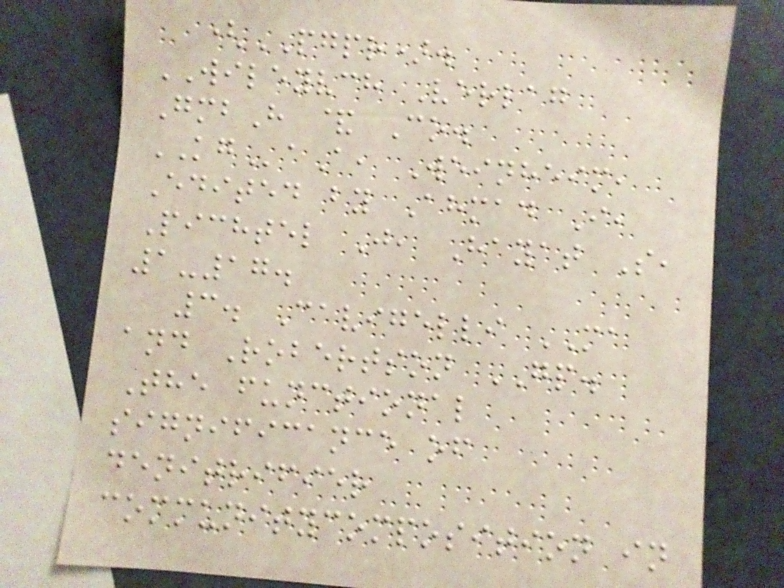(PGPR).
WILEYVCH Verlag
GmbH & Co.
KGaA, Weinheim,
Edited by Ahmad I,
Pichtel J, Hayat S,
1-17.
3. Cavigelli MA
and Robertson GP.
The functional
significance of
denitrifier
communitycomposition in
